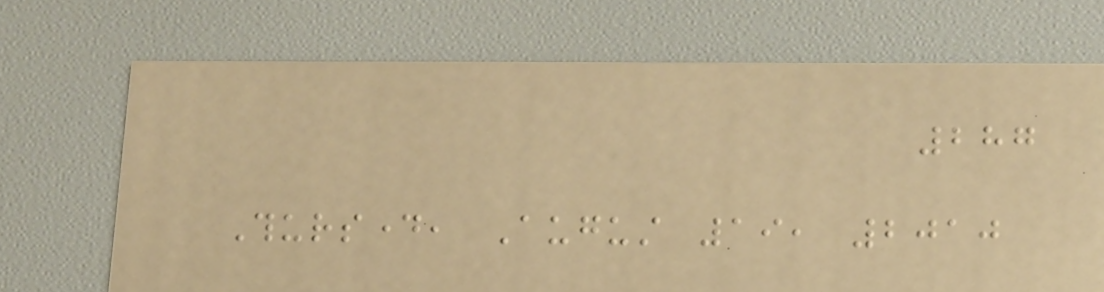287
Thursday, August 19, 2010
